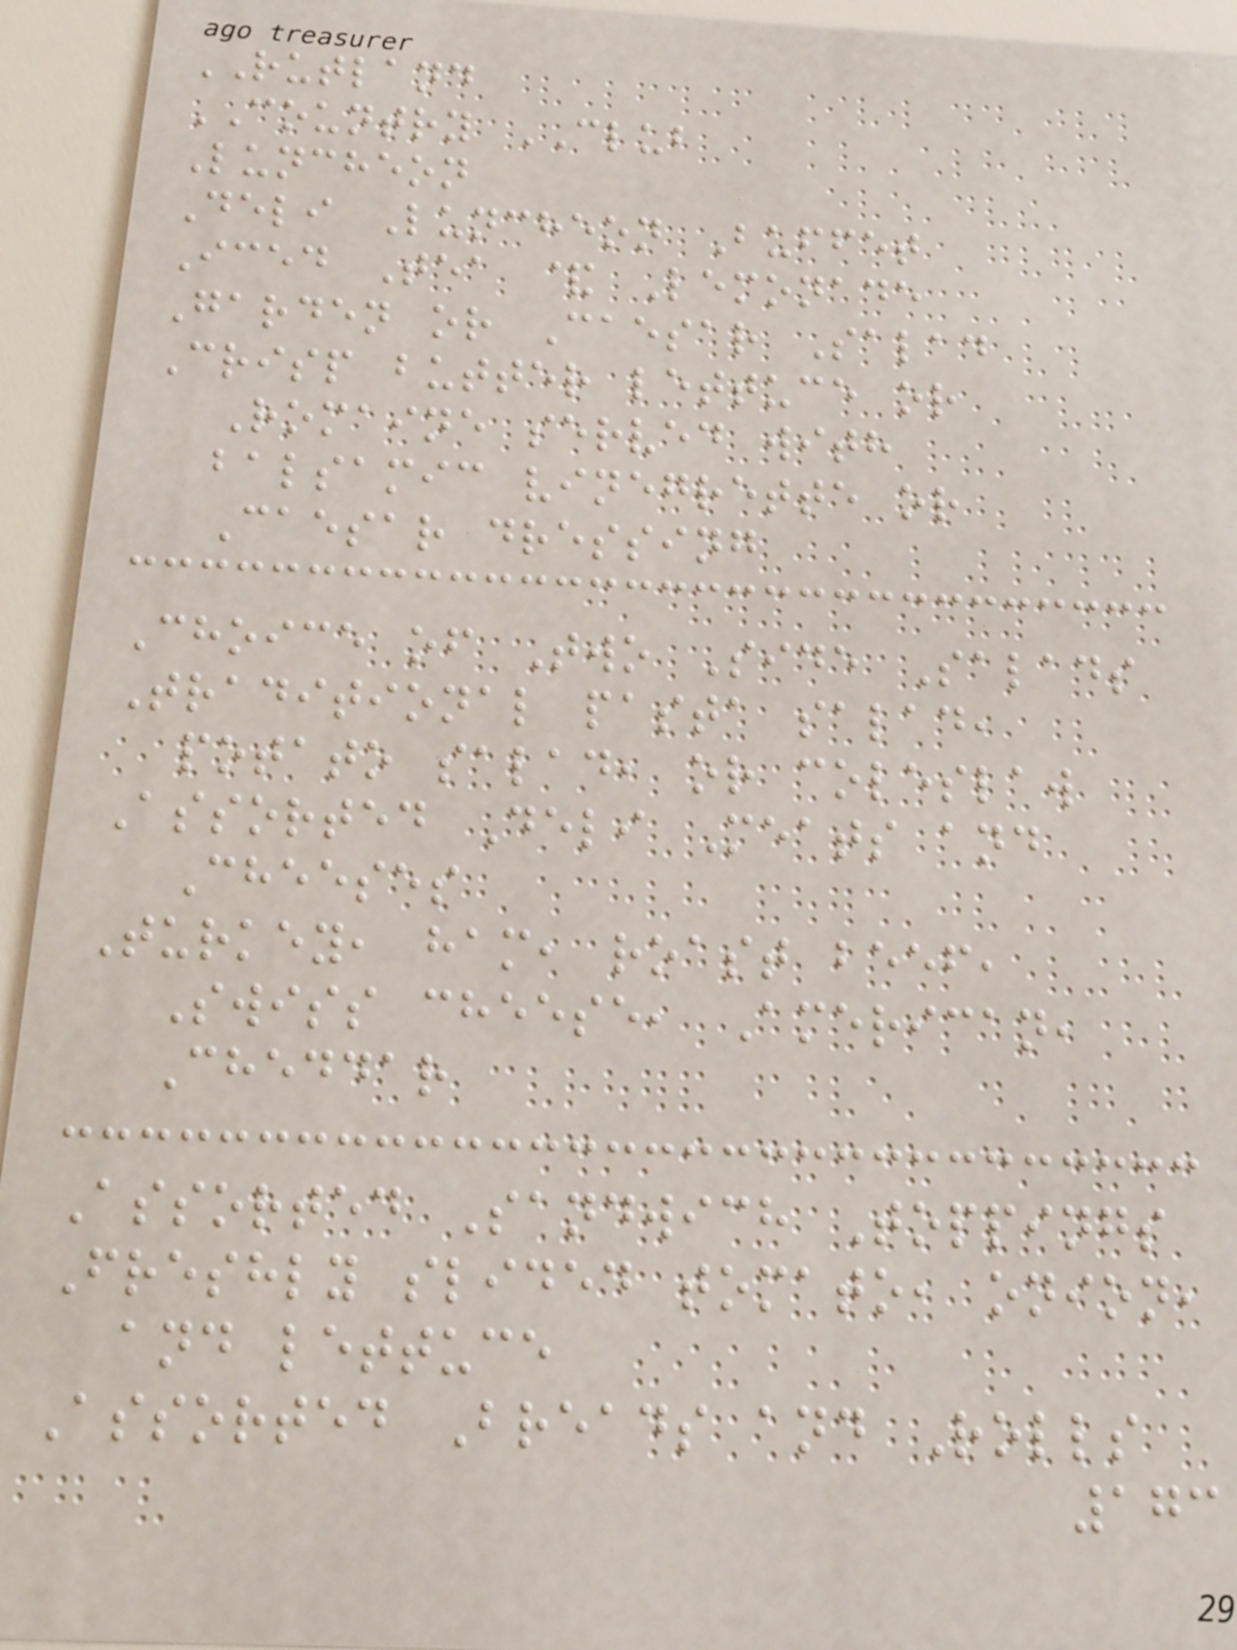RUTLAND
COUNTRY CLUB
Luncheon
Deli Luncheon Buffet
Iced Tea & Lemonade
Garden or Caesar Salad
Crisp butter lettuce or
Romaine served with
balsamic vinegrette or
Caesar dressing
Choice of Two Side Salads
Traditional pasta salad,
potato salad, or coleslaw
Assorted Deli Meats and
Cheeses
Turkey, ham, roast beef,
Swiss cheese, American,
Cheddar
Assorted Sandwich Toppings
Freshly slided tomato, onion,
and lettuce
Assorted Breads and Rolls
173
